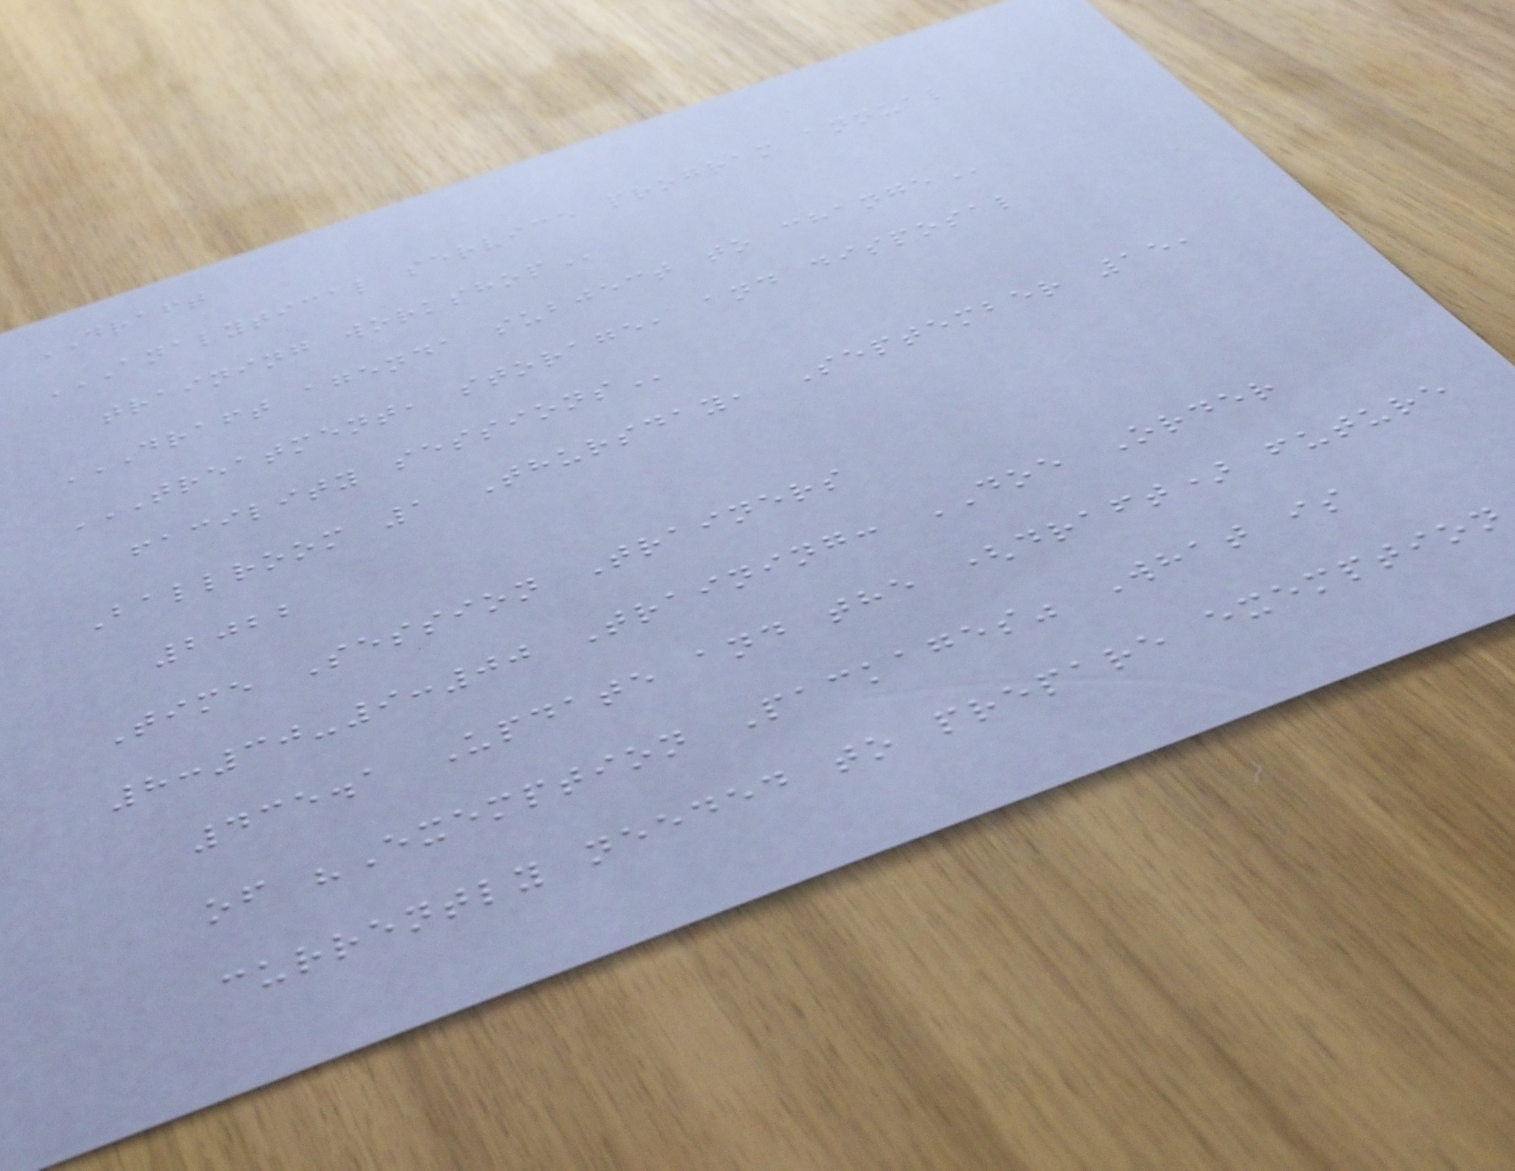DRAFT
ANALYTICAL SERVICE PROGRAM ANNUAL
TRAINING WORKSHOP
DRAFT AGENDA SUBJECT TO CHANGE
TREATMENT, STORAGE, AND DISPOSAL
FACILITY SESSIONS
Ballroom 1 Thursday, September 15,
2022
Time Session Trainers
8:30-9:00 Training: DOE Order
435.1 Update and the (draft) future
of "Exemption Packages" What is
currently needed to prepare exemption
